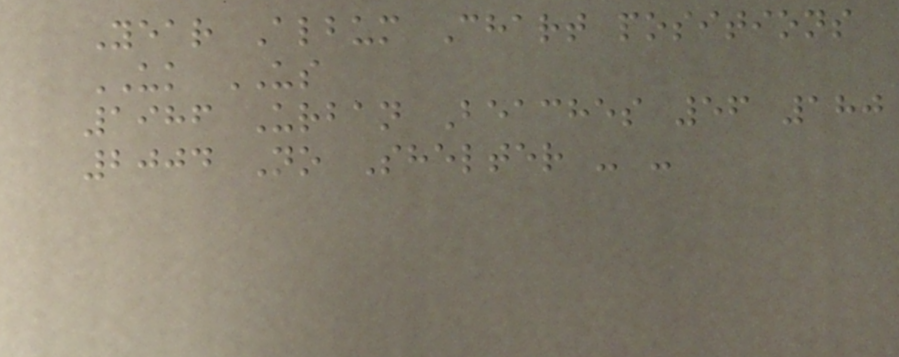Year Album Chart positions
UK US
1986 Urban Beaches 56 180
2004 No Shelter - -
